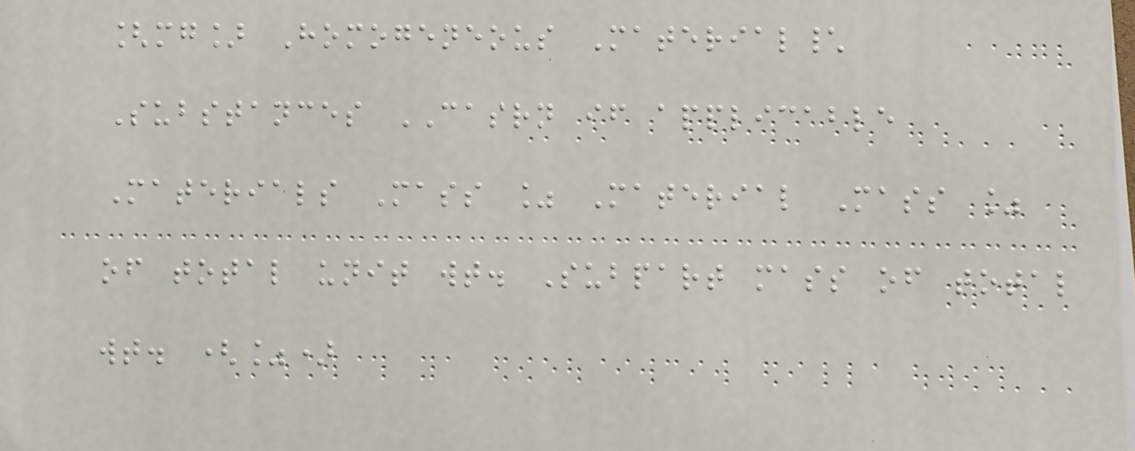[mg] Homogeneous Material\
Substances CASRN if applicable
Materials Mass % Material Mass %
of total unit wt. Subpart mass of total
wt. (%)
